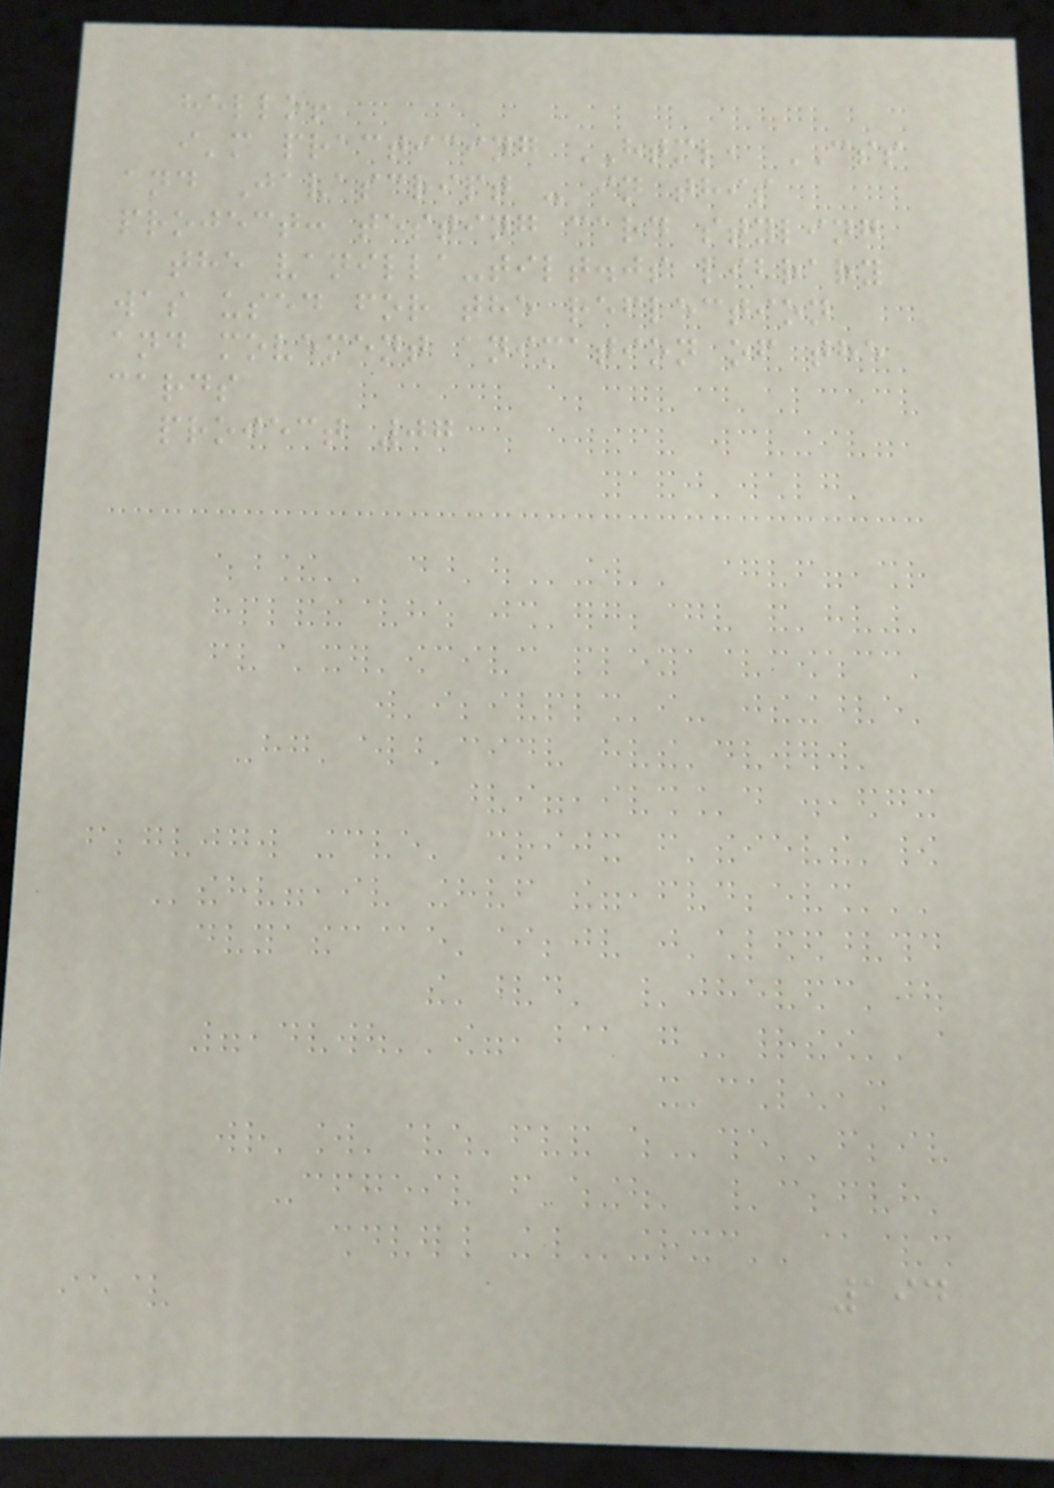hello!
i'm practicing HTML, CSS
and Javascript - in this
project: testing card styling
the vanilla-tilt.js library
was used for the reflection
and movement animation of the
cards
project 07
194
